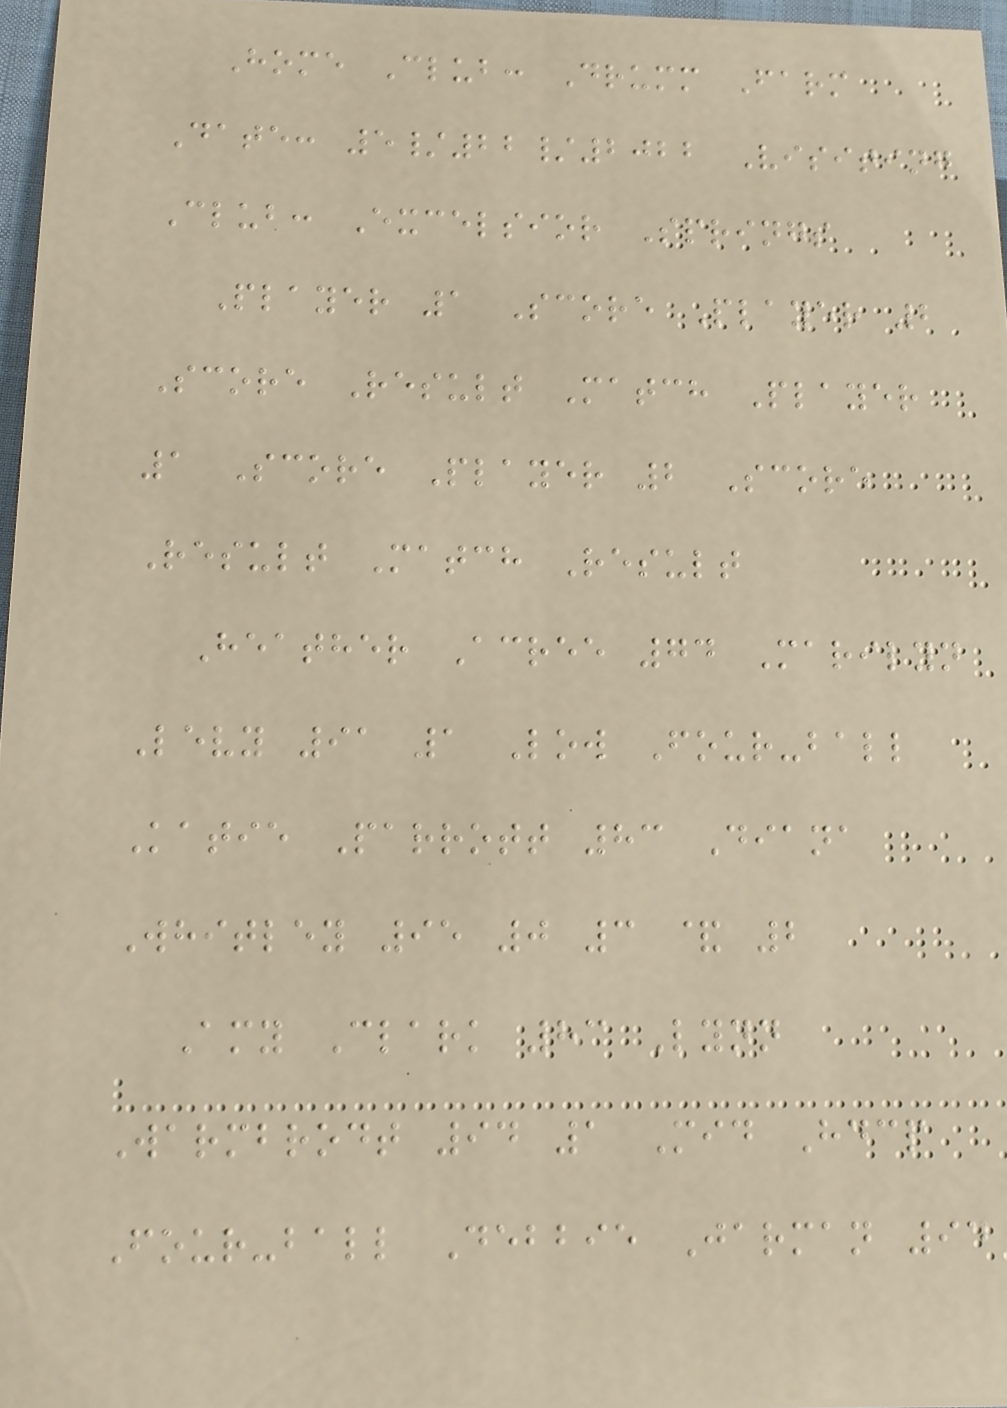Home Club: Drumm Farm
Date: 5/22/2022 Visiting
Club: Excelsior Springs
Player 1 Score Player 2
Score Result Match Player
1 Score Player 2 Score
Result Match Result
Heather Acree 74 Marilyn
Levy 91 1 Low Four-ball
Katie Parrott 83 Diana
Whitley 95 0 3 & 2
Amy Clark 83 Lynn
Warmbrodt 94 1 Mid Hdcp
Four-ball Debbie Jarman 94
